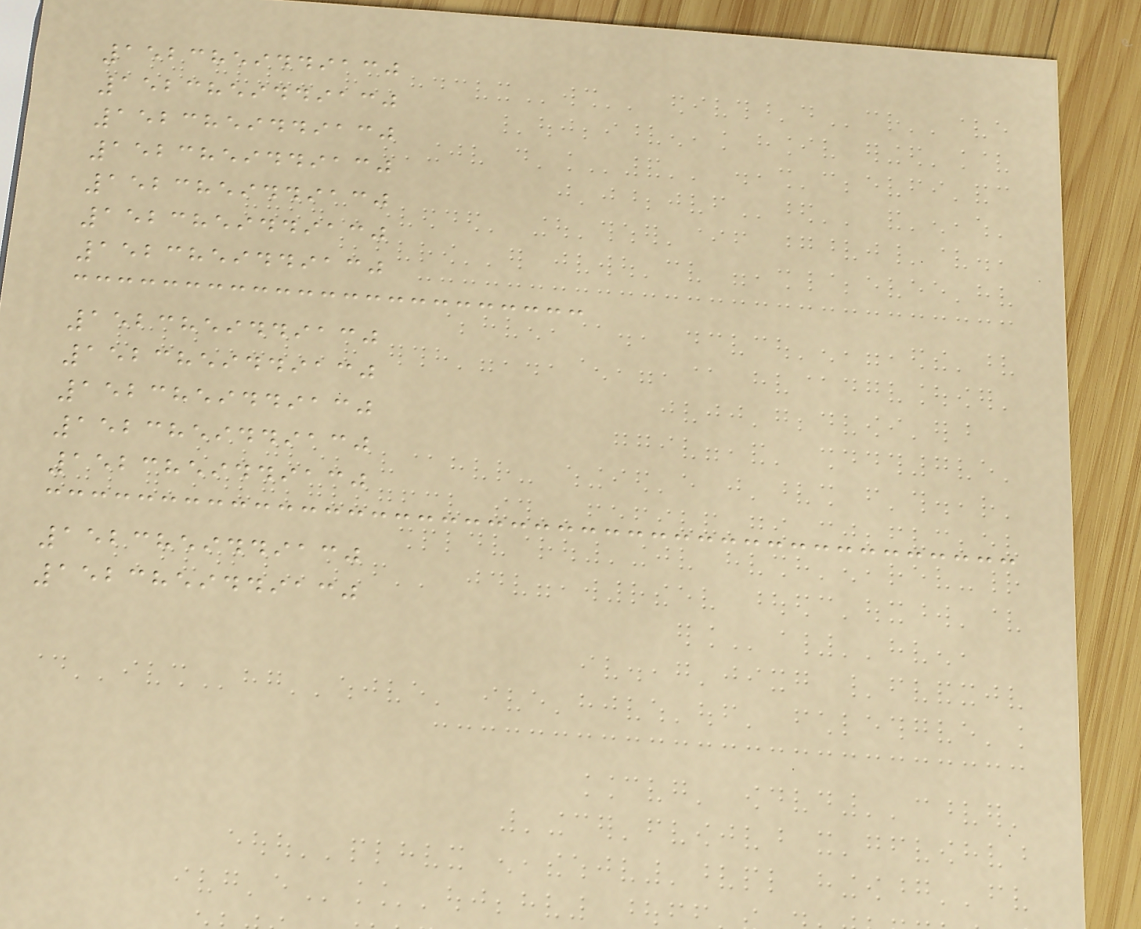1523859449130
1523859449130
1523859449130
1523859449130
1523859449130
1523859449130
1523859449130
1523859449130
1523859449130
1523859449130
1523859449130
1523859449130
1523859449130
1523859449130
